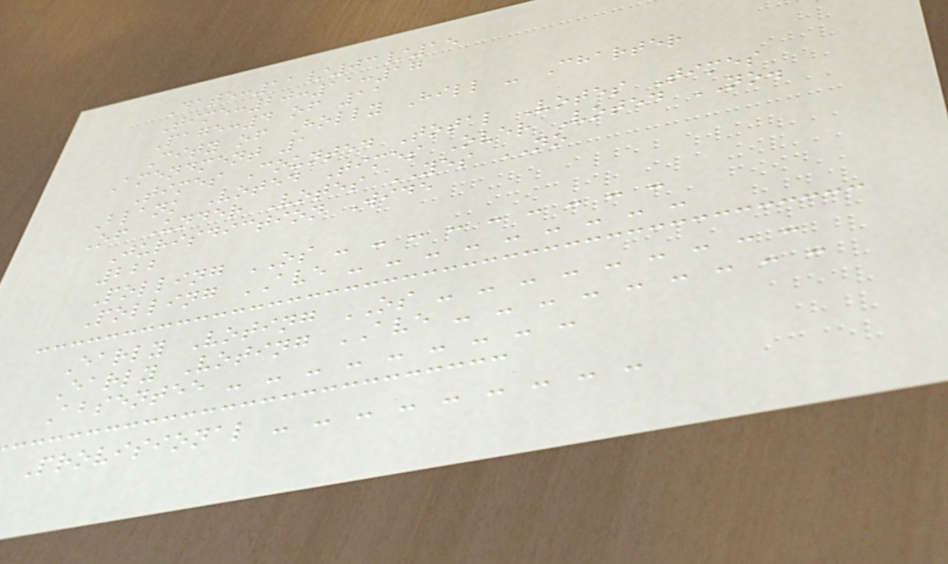Date:11/03/15
Time:20:11:17
Page:4 of 11
City of Holly Hill - Charter
Amendment 1
Times Counted Total Votes Times
Blank Voted Times Over Voted NO.
Of Under Votes YES NO
Jurisdiction Wide
222
Polling OS - - - - - - - - -
Polling AVE - - - - - - - - -
Early Voting OS - - - - - - - - -
Early Voting AVE - - - - - - - - -
Absentee - - - - - - - - -
Provisional - - - - - - - - -
